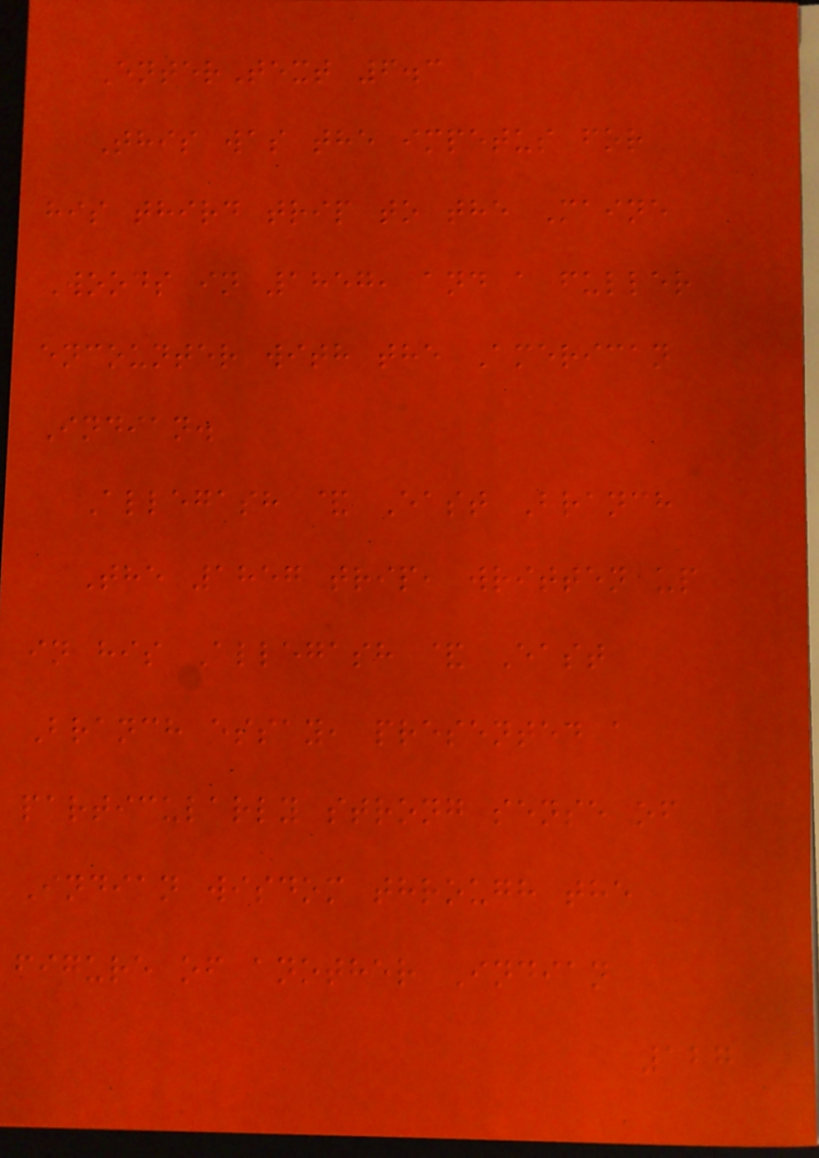EnterText 6.3
This was the impetus for
his third trip to the Maine
Woods in 1857, and a fuller
encounter with the American
Indian.
Allegash & East Branch
The 1857 trip, written up
in his Allegash & East
Branch essay, presented a
particularly strong sense of
Indian wisdom through the
figure of another Indian
127
